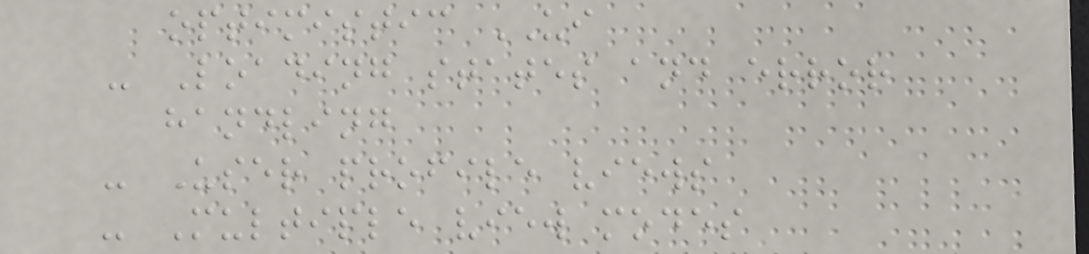optimistic UI
- Loading states and error
handling
- User profile views
- Multiple view modes
